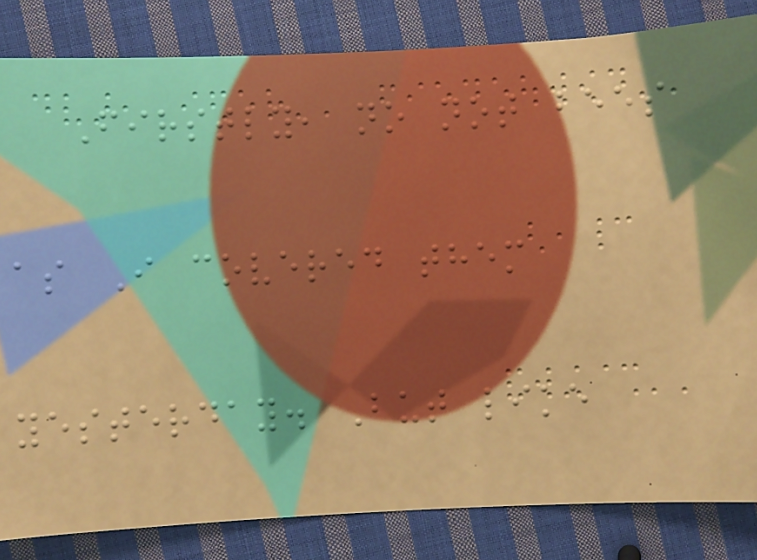Firstly, no not bees
as I covered them
yesterday. But like
